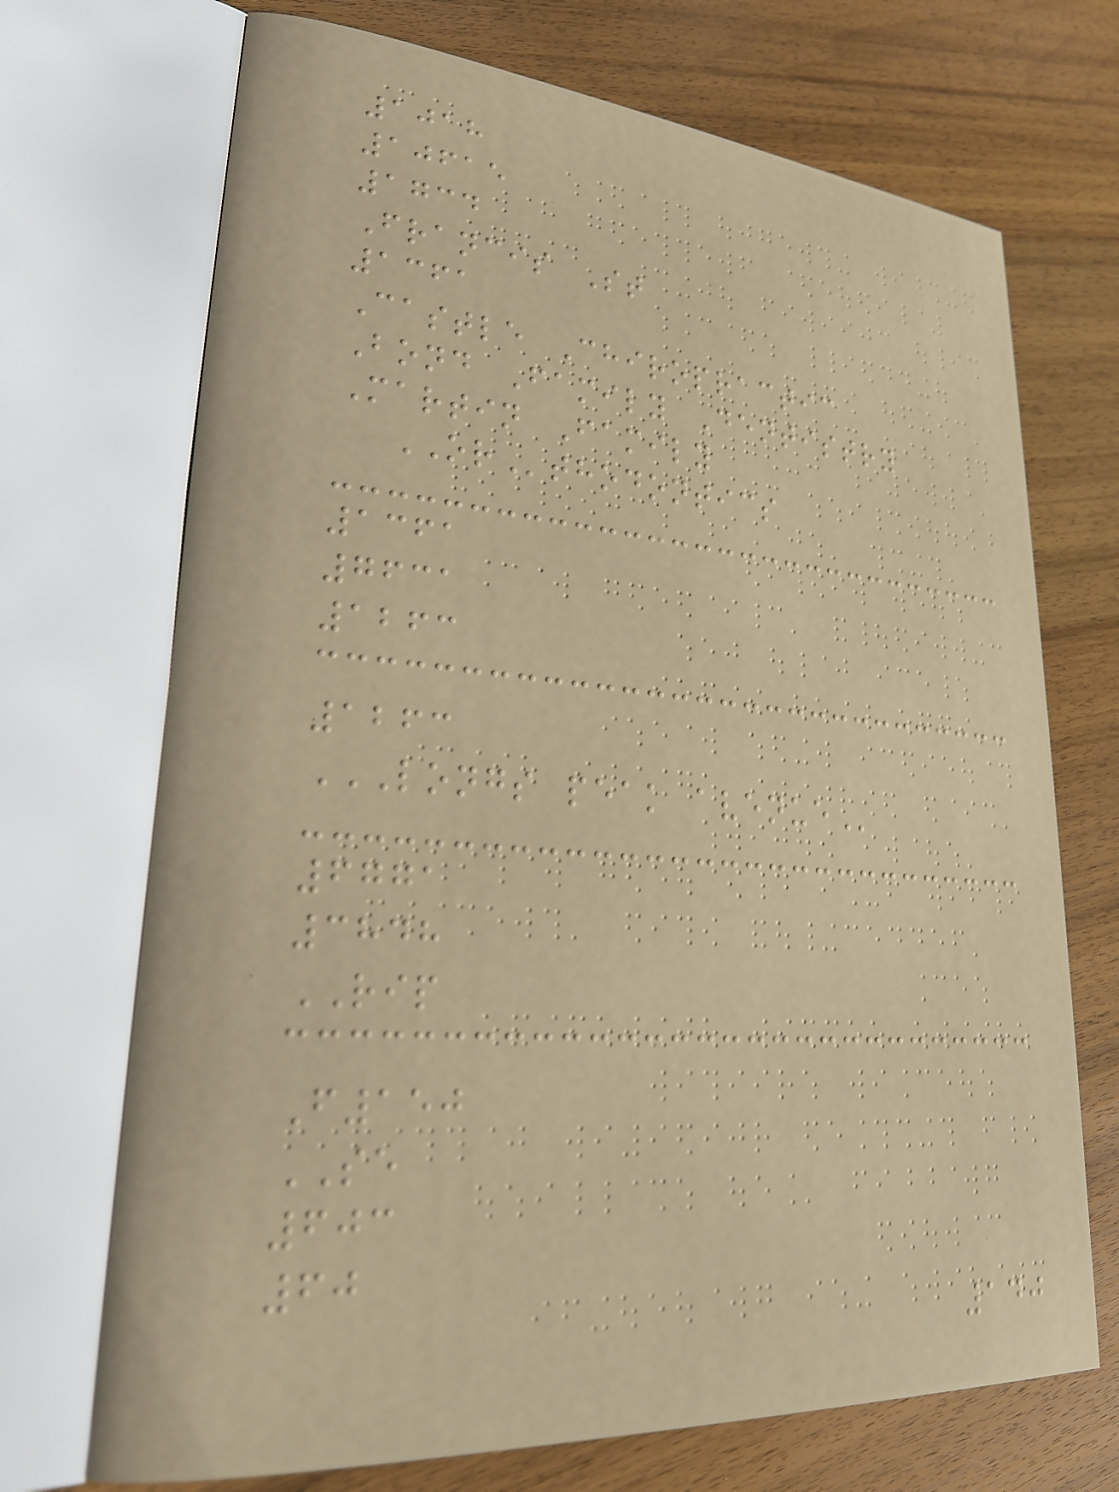1018
10615
1734
Francis St
1361
Castle Chiropractic
Bond Family Dentistry
Martin Family
ORthodontics
1361
7631
1263
1263
LONGS PEAK AVENUE
6771
3848
RIP
F150
SE
603
60
140
